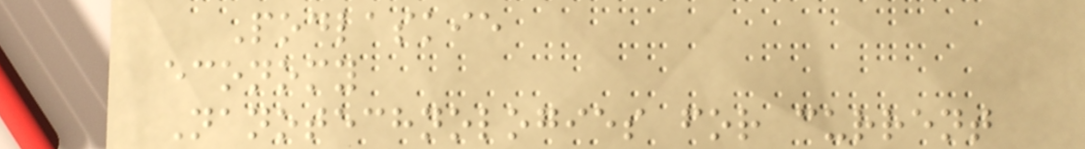Podlaskie
economy
Nanotechnologies for current
